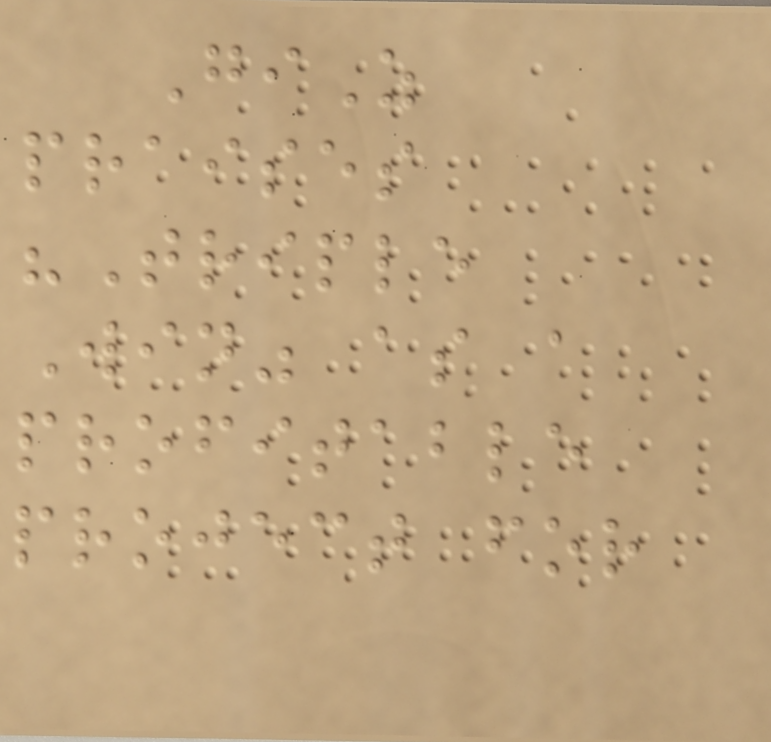GiZ
praises
"Triple
Win" as a
profitable
project for
